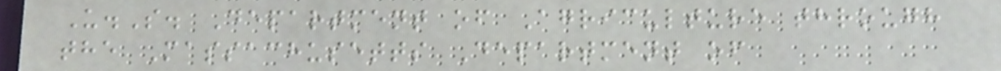U.S. Department of Agriculture through
the Massachusetts Department of
